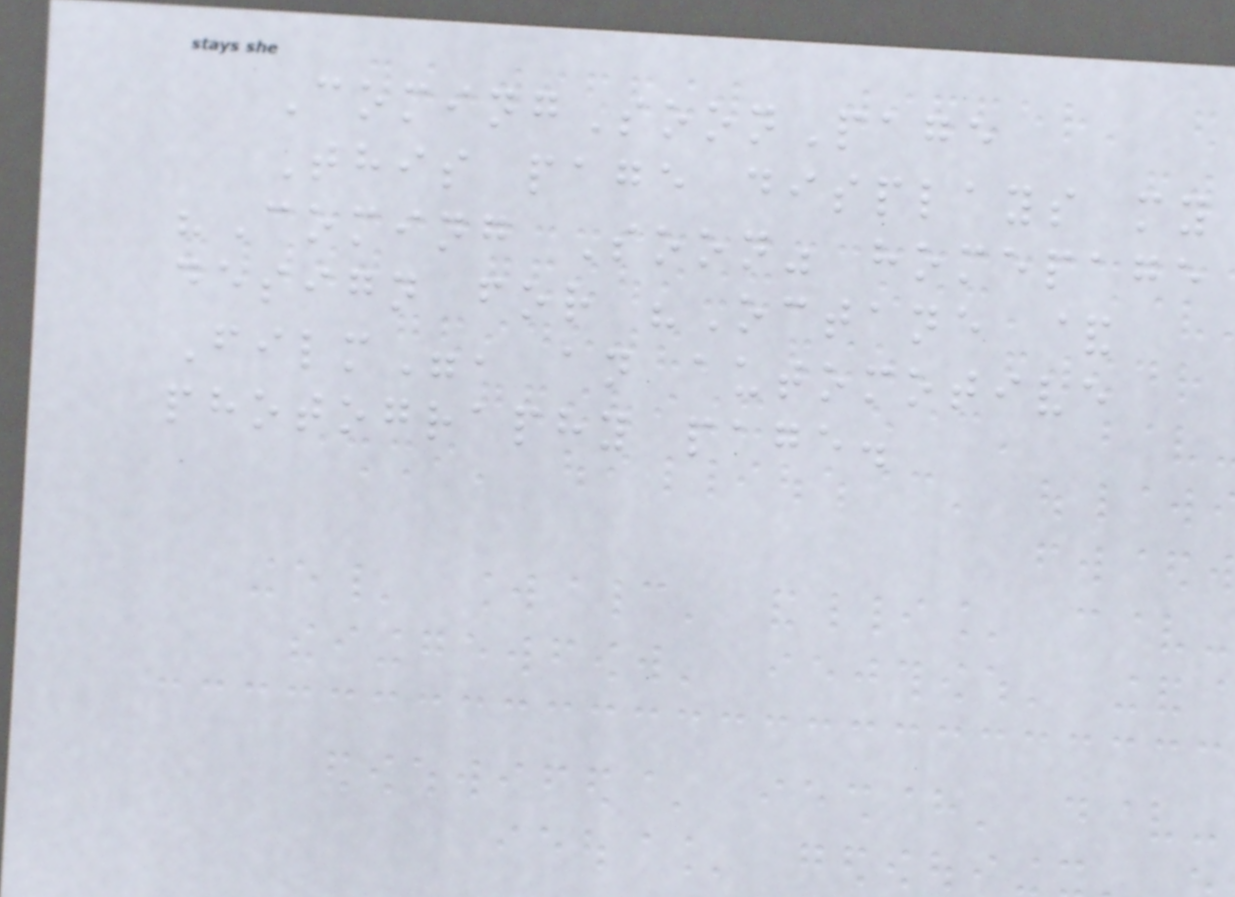ComingSoonPage
This page displays my
"Coming Soon" homepage
design for "Octane &
Film", an automotive
photography page.
